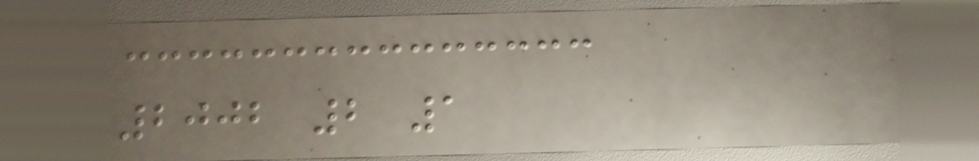2002 2 1
